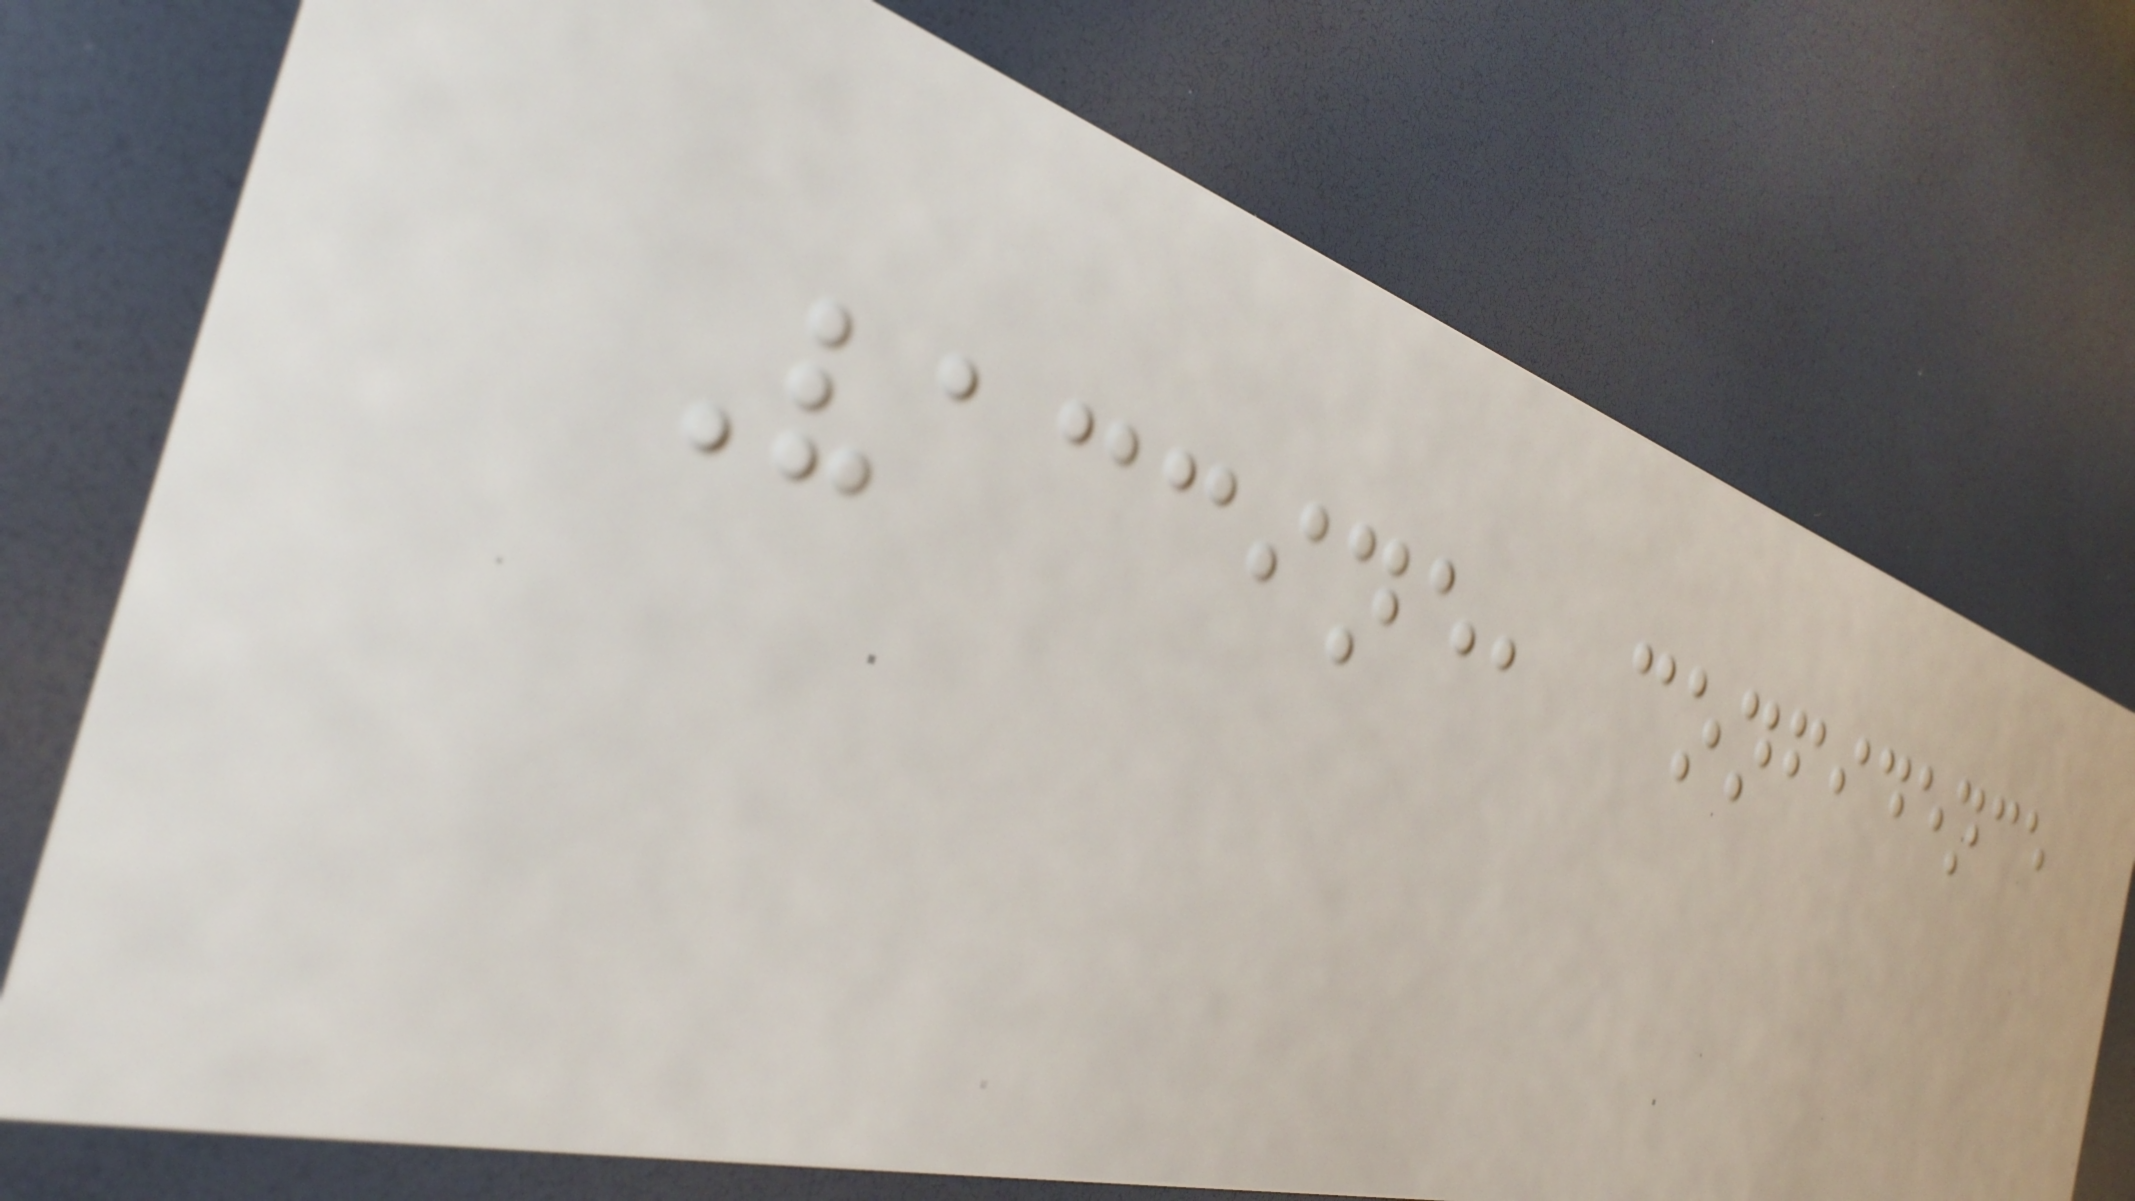Vaccine, confidence
